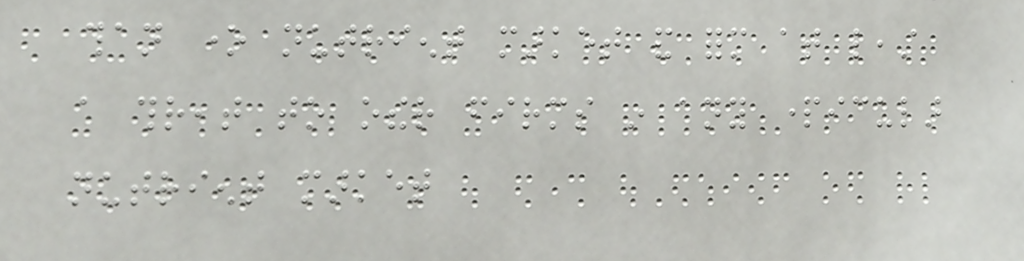than one nutrient market and form at least
a threat to other firms in any particular
nutrient market
